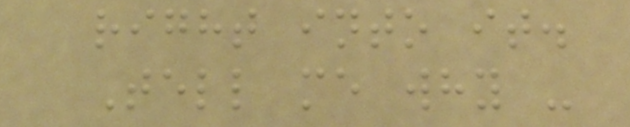right into it.
Tell me why -
